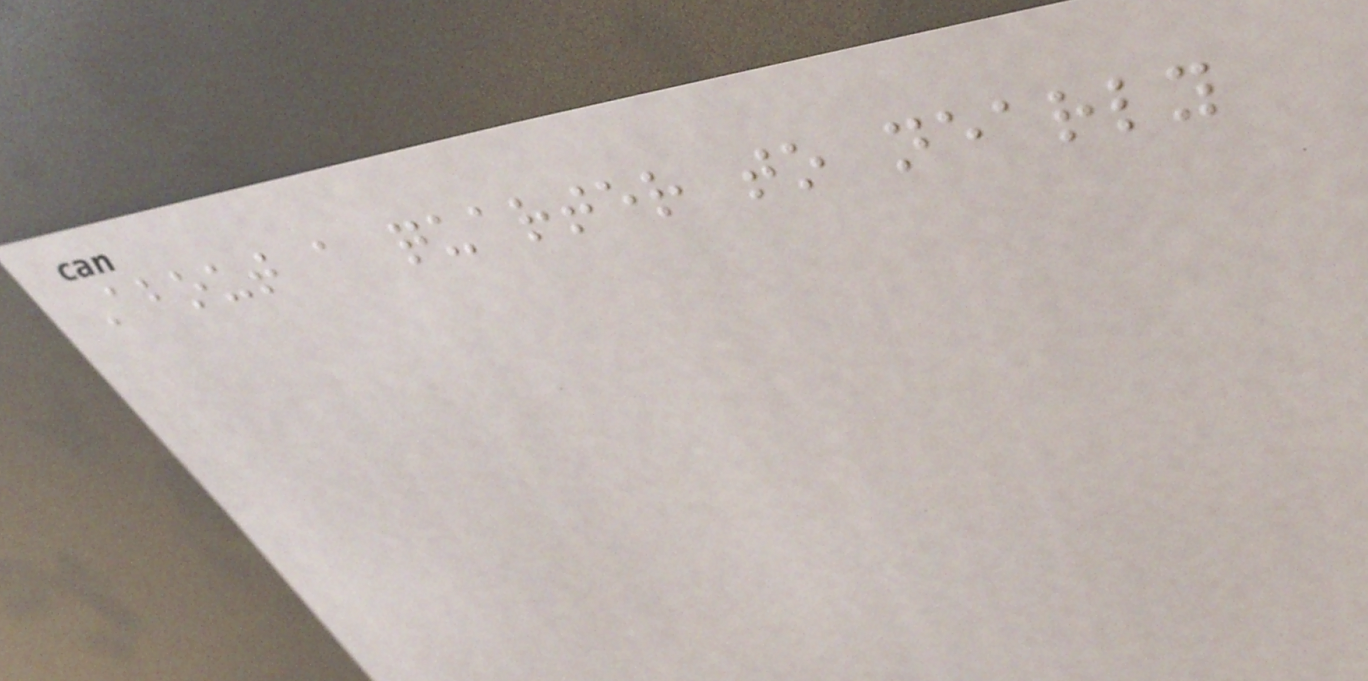About a quarter to nearly
